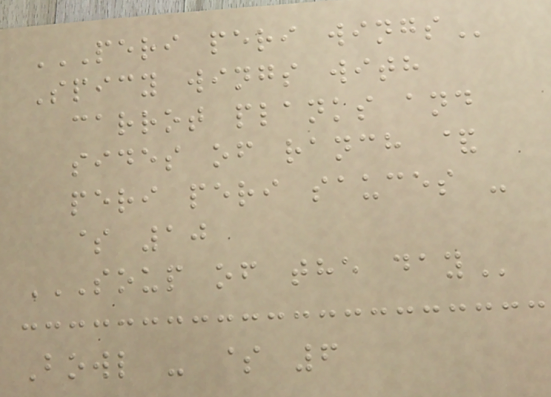PERI PERI WINGS
Spicy wings with
carrot planks and
sides of ranch &
peri peri sauces -
$ 10
SOUP OF THE DAY
Bowl - $ 6
